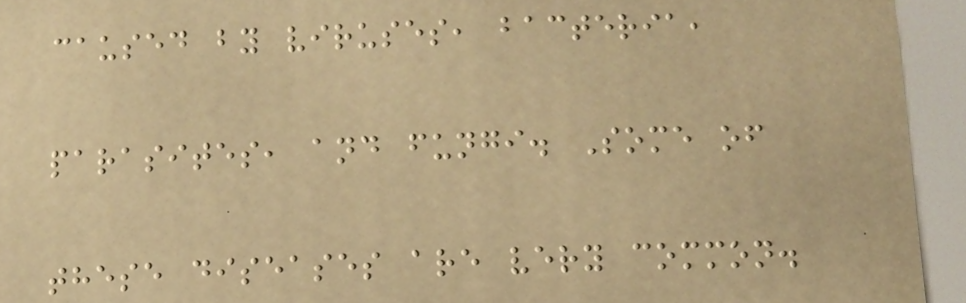caused by viruses, bacteria,
parasites, and fungi. Some of
these diseases are very common.
